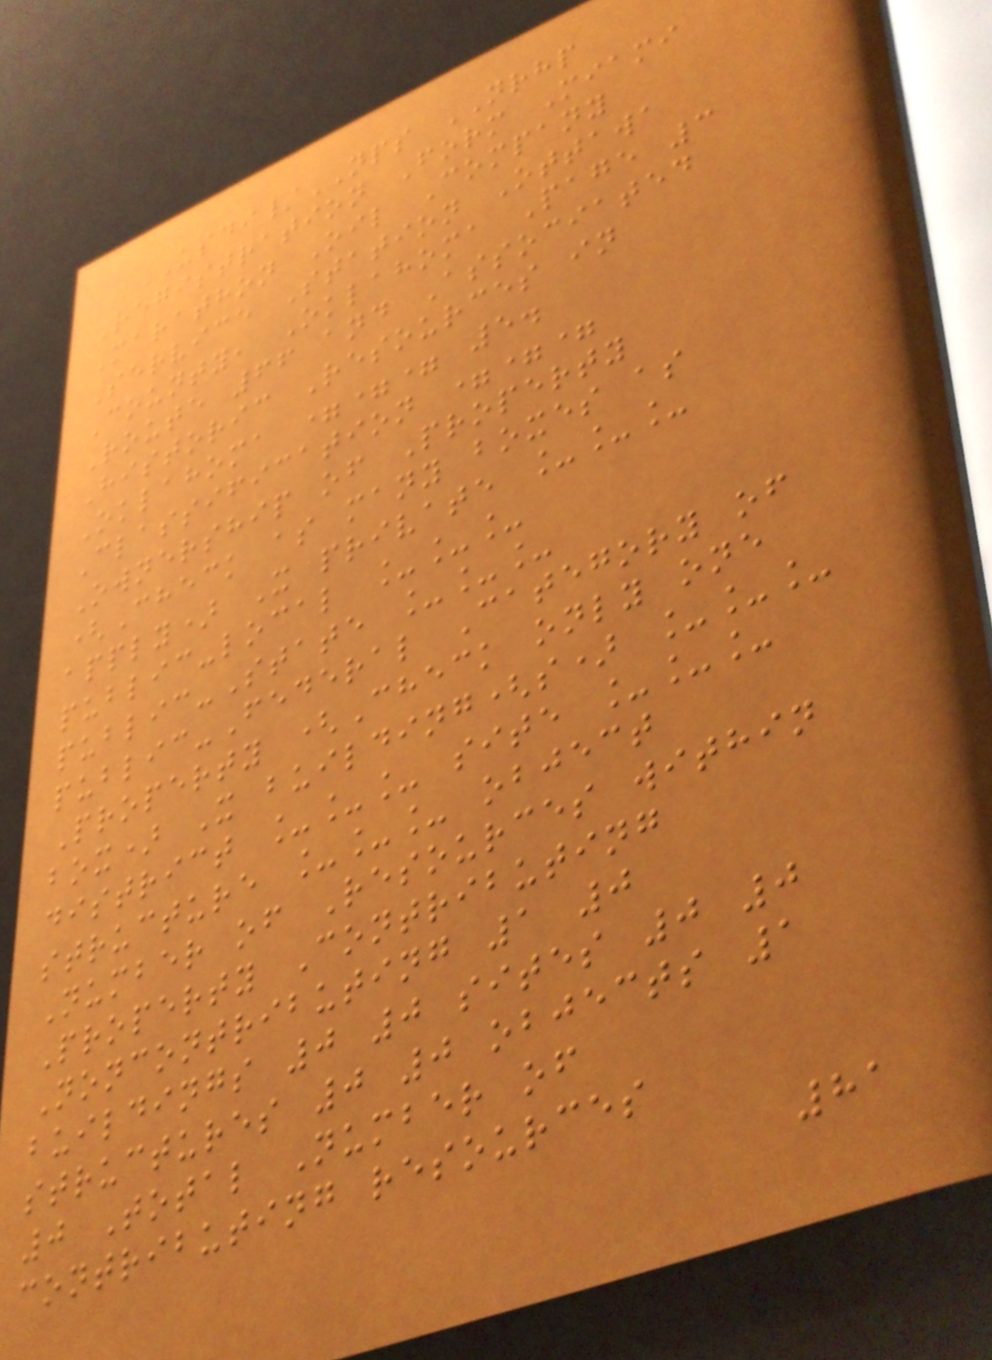USDI/NPS NRHP
Registration Form Miami
Marathon Oil Company
Service Station Ottawa
County, Oklahoma Page 3
Route 66 and Associated
Historic Resources in
Oklahoma === 5.
Classification ===
Ownership of Property
(Check as many boxes as
apply) X private ___
public-local ___
public-State ___
public-Federal Category of
Property (Check only one
box) X building(s) ___
district ___ site ___
structure ___ object
Number of Resources within
Property Contributing
Noncontributing 1 0
buildings 0 0 sites 0 0
structures 0 0 objects 1
0 Total Number of
contributing resources
81
